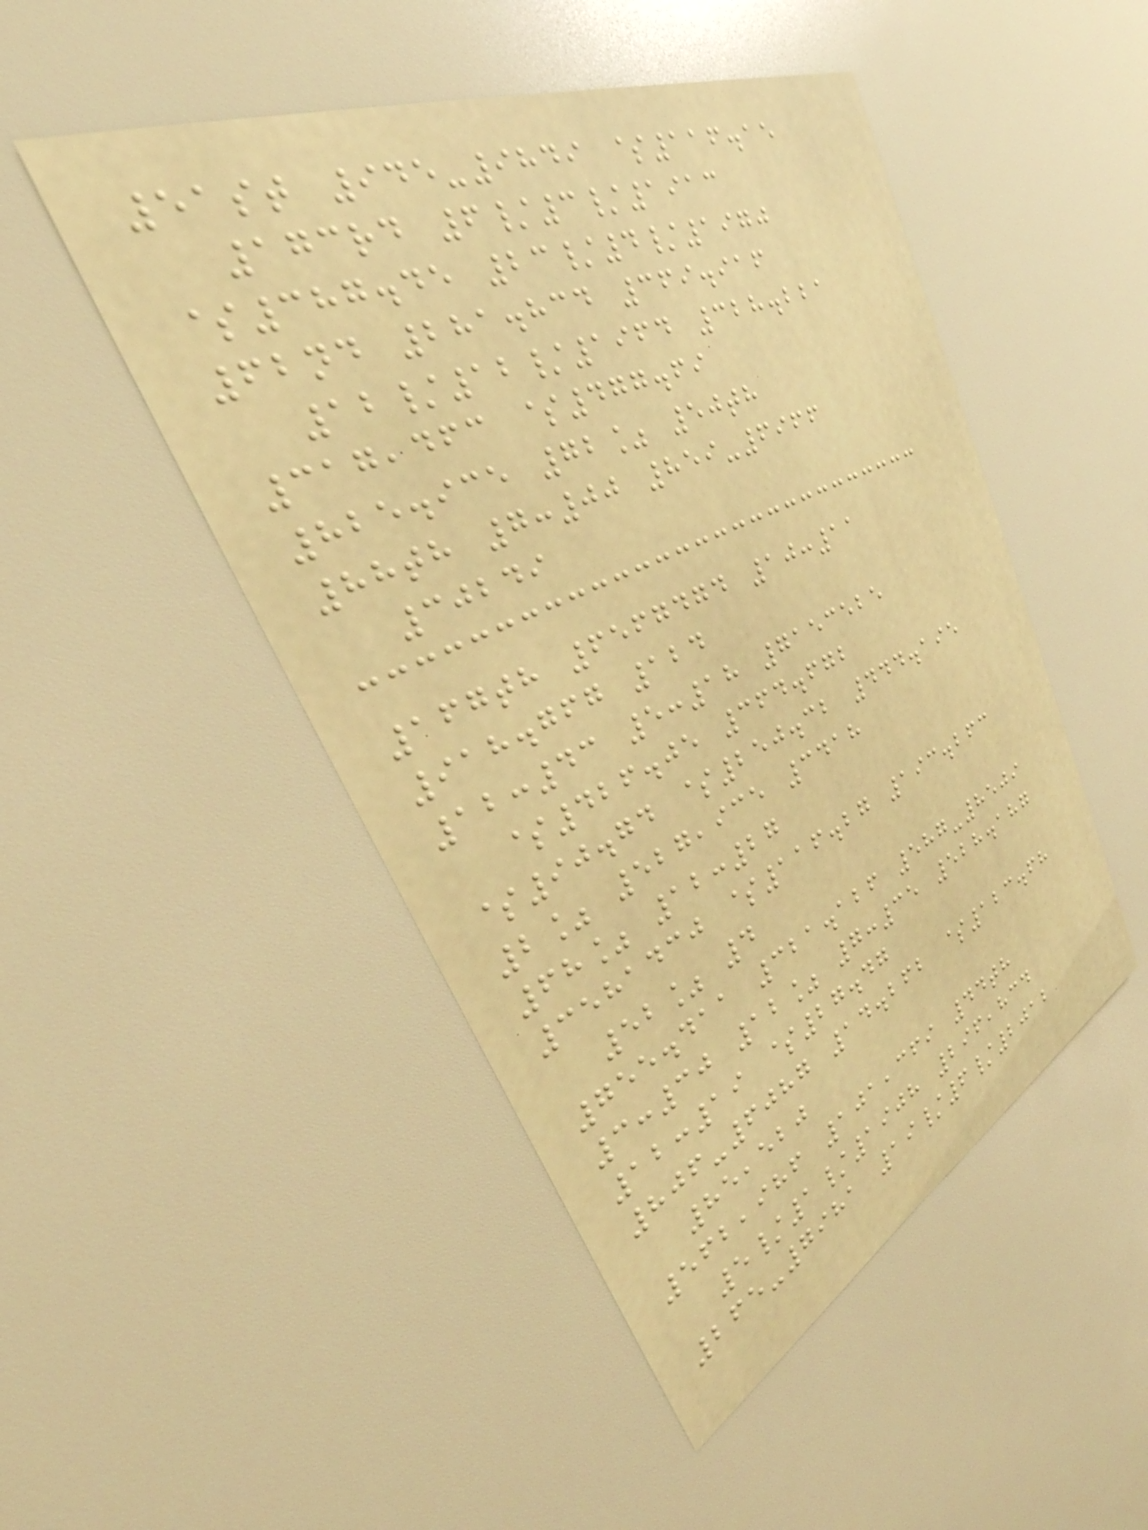51st 945-9849 $116.15
173rd 6/3/1913
$387.45 23/4/1970
62nd 281.834 369.916
12/12/1964 328.221
317,463 $477.69
825.935 72% 50th
88th 7:00 859-6966
30249
167th 6567474 10:11
918.767 124
12:43 5:18 7153525
$426.05 364.672
$90.74 $250.32 444.195
2% 527,935 3418
68% 12:27
3581430 $116.27 193.263
52% 4
755.411 321.126 587-8509
3:30 12% 7:35 528.187
12:19 $27.47
806-6087 14.262 $123.68
85,520
562,986 101,369 44th
5/1/1908 296,834
265-7981 19/6/2012
